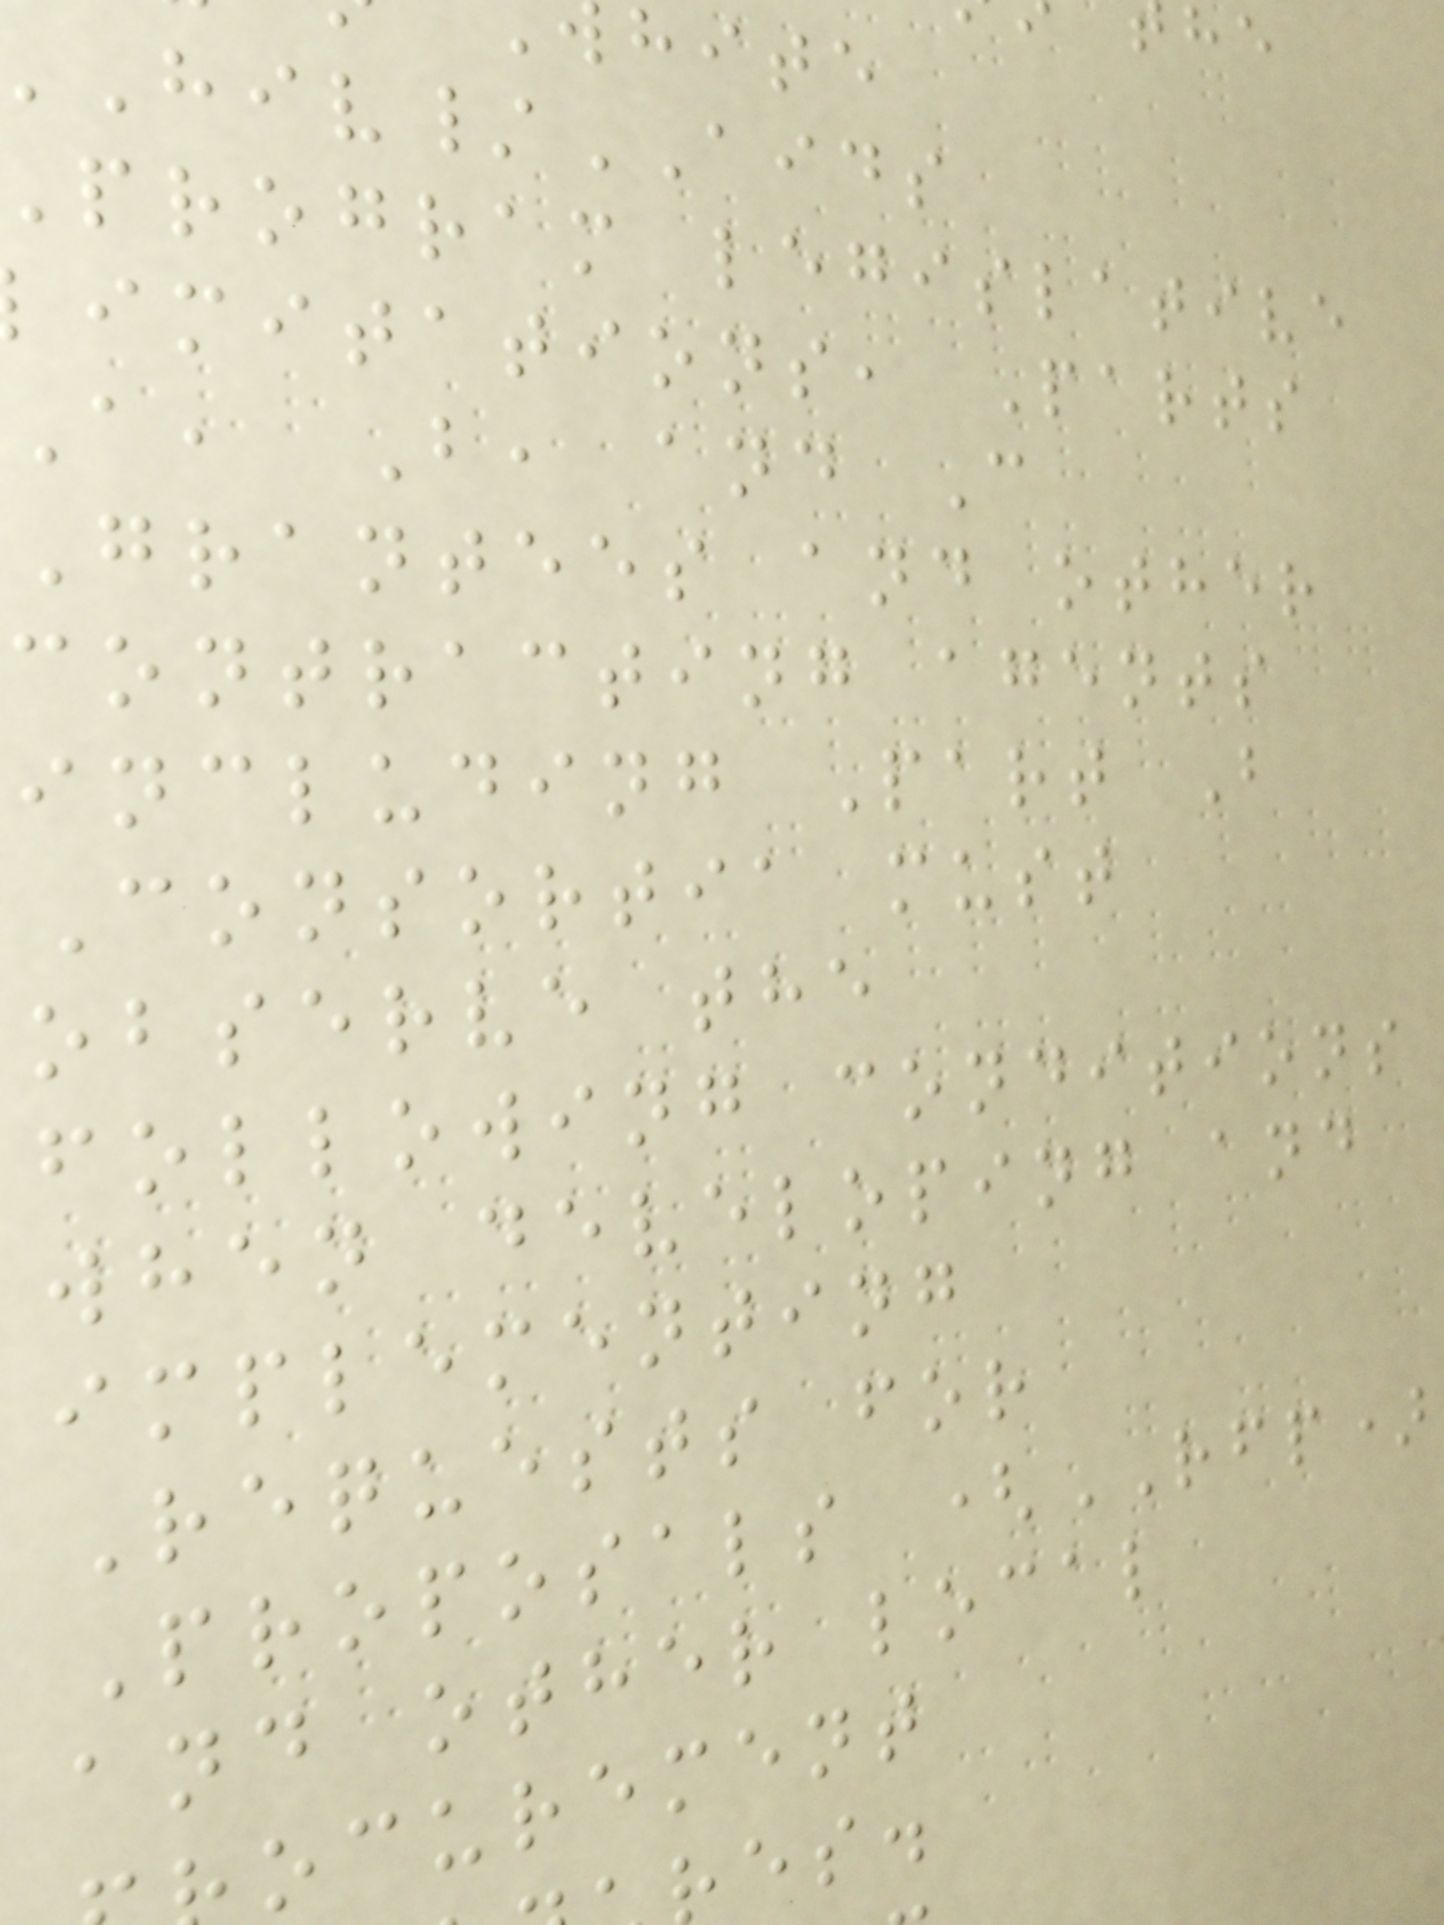hite
/AIDS
program legislative
imitations, Parts
a, B, and C
Grantees and other
contracting agents
including Part B
Consortia must
observe the
following conditions
when developing and
implementing
Requests for
Proposals (RFP)
and other local
ocurement
